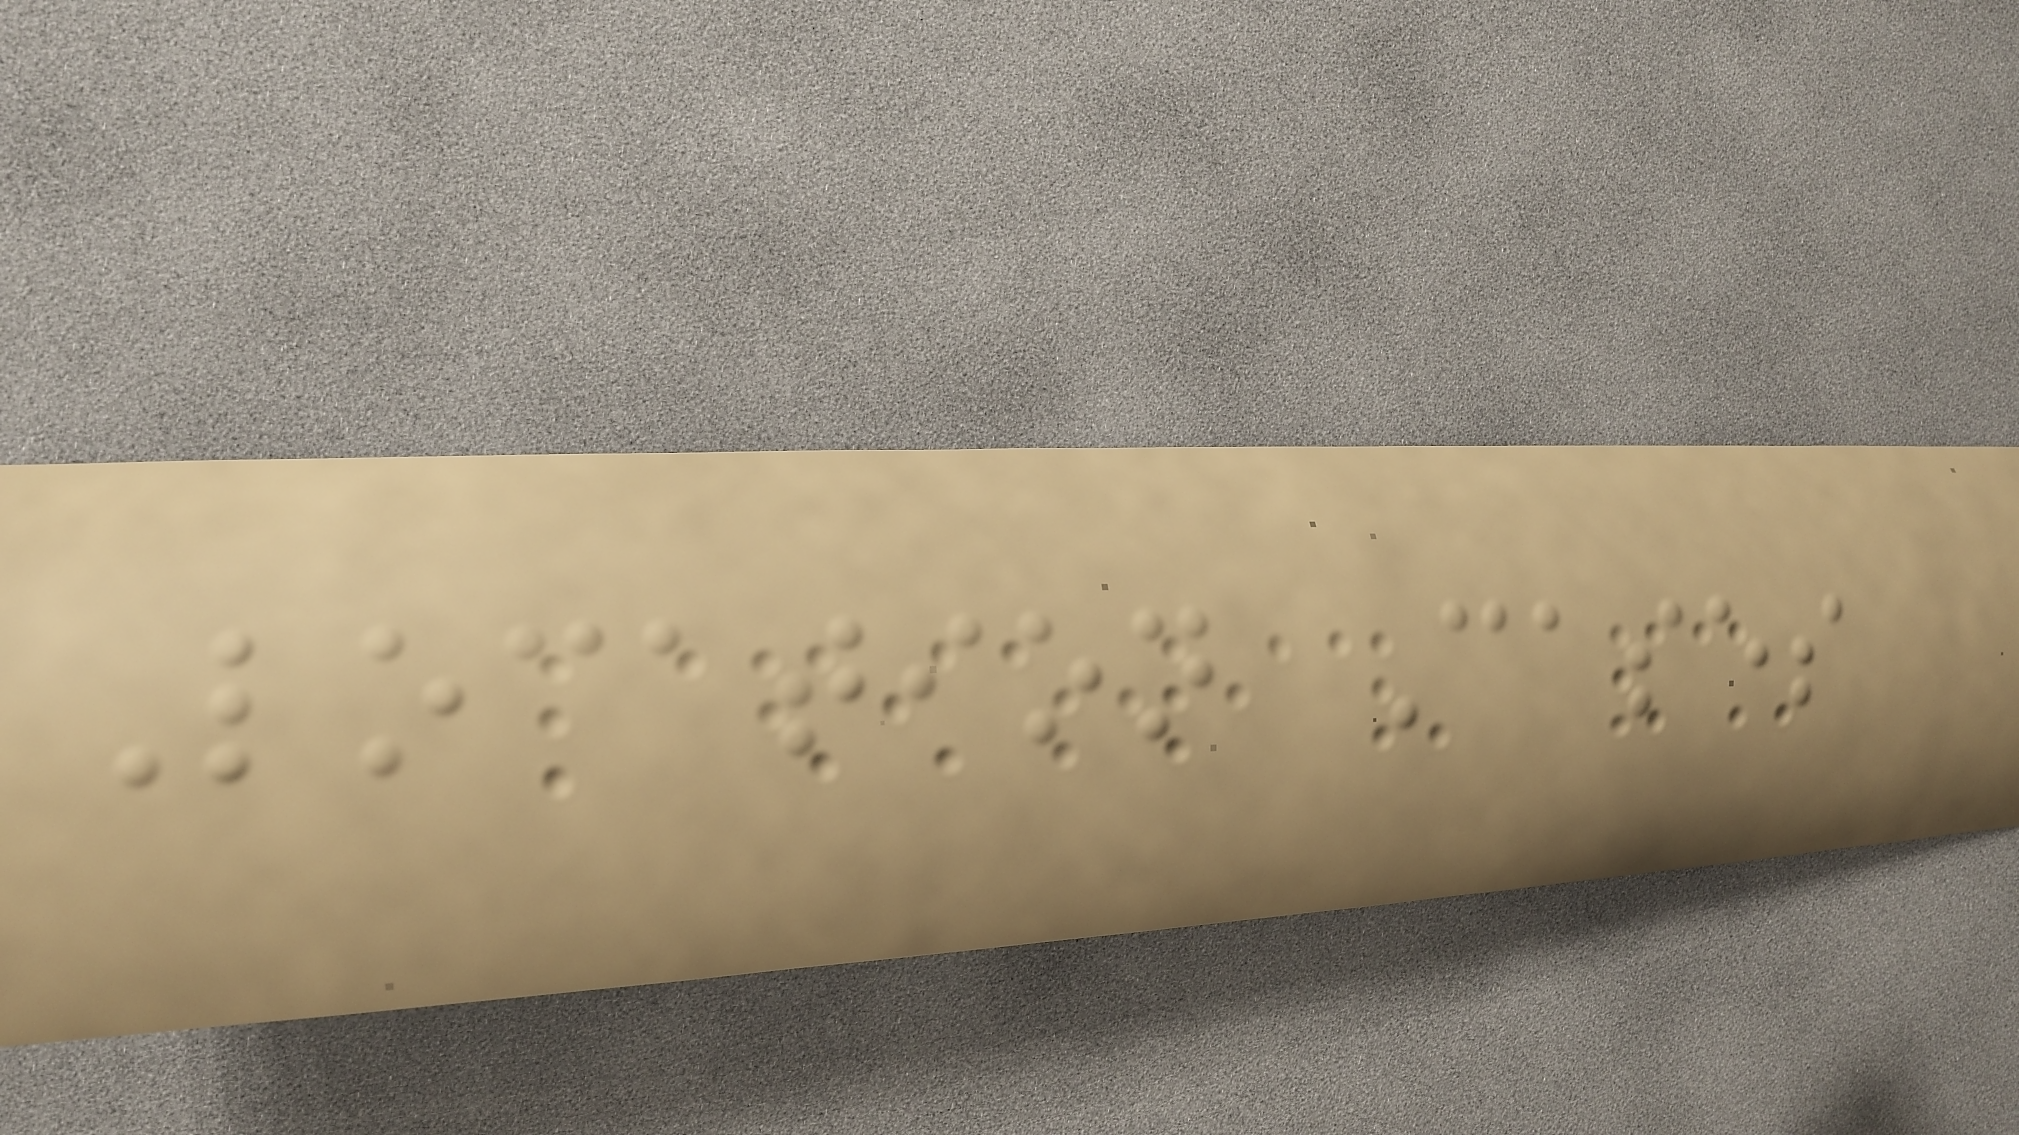Location Cases
